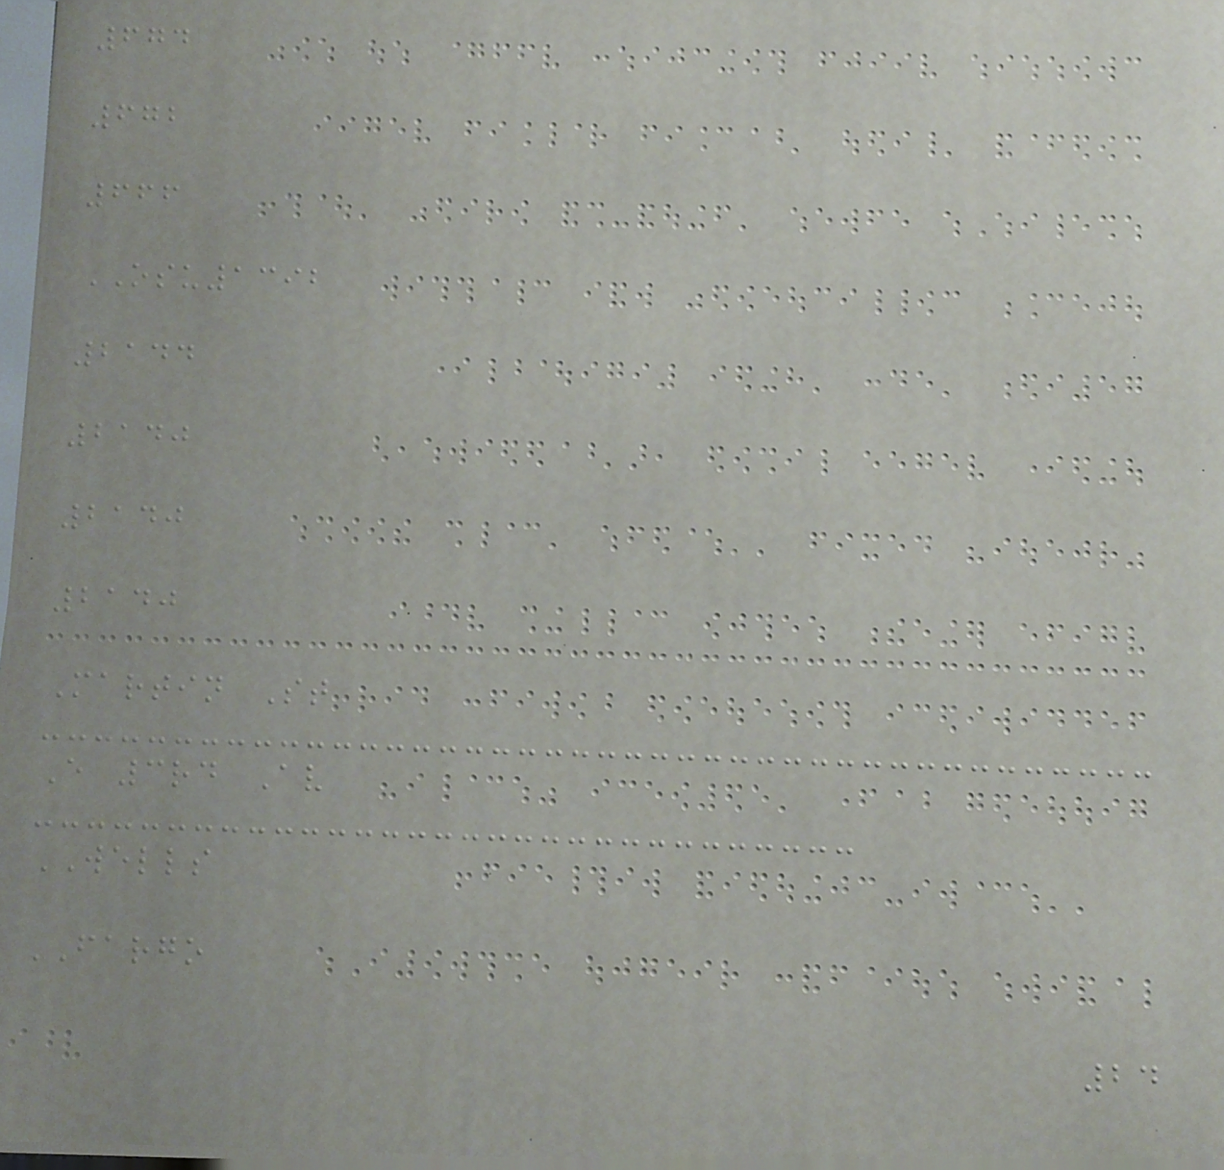674
672
666
OSU1392
2144
2140
2140
2140
Martin St
E 3rd Av
WELLS
FARGO
24
